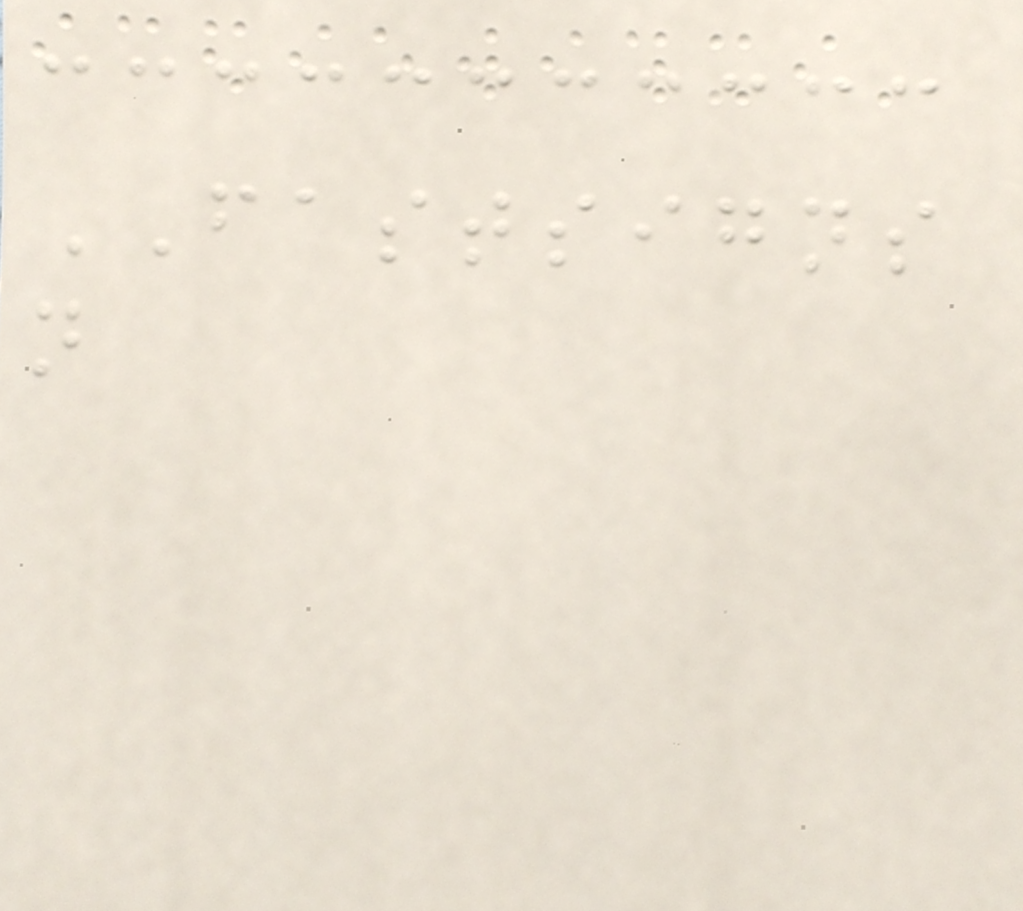FASTSIGNS
n
